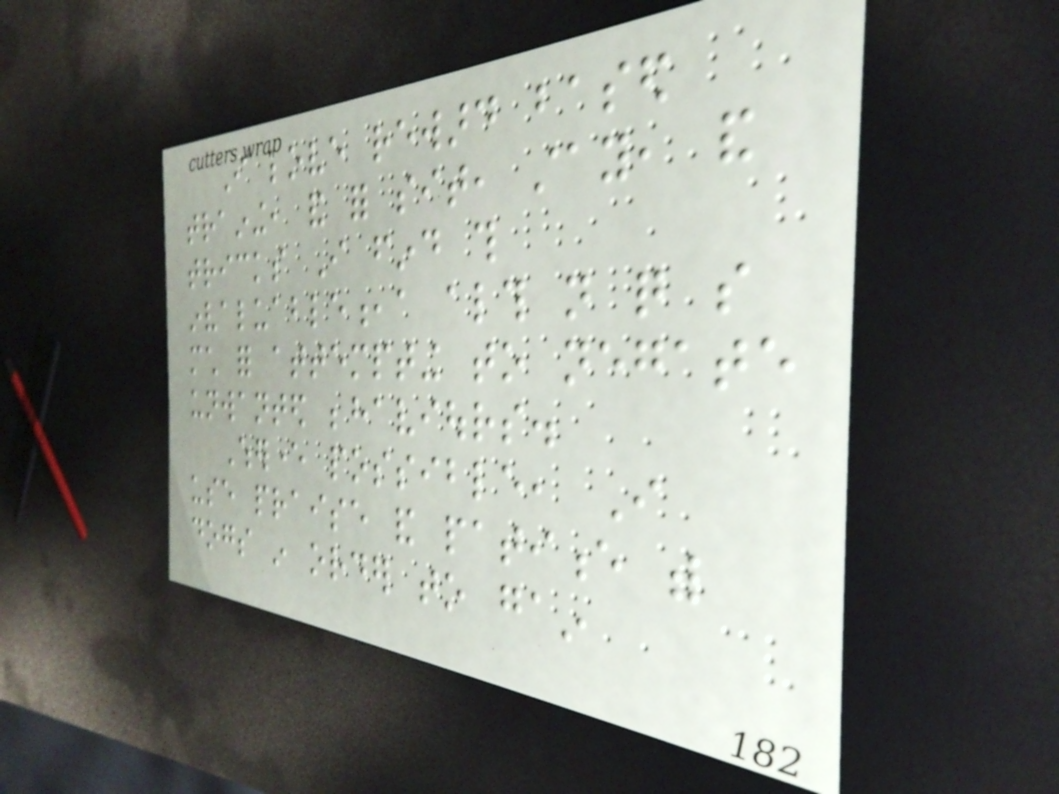I love reward based
training, and for sit, stay, and
tricks I find this
invaluable,a although not quite so
much for attempting to negate
unwanted behaviours.
Wherever possible, I
use praise and patience with
dogs in order to gain
